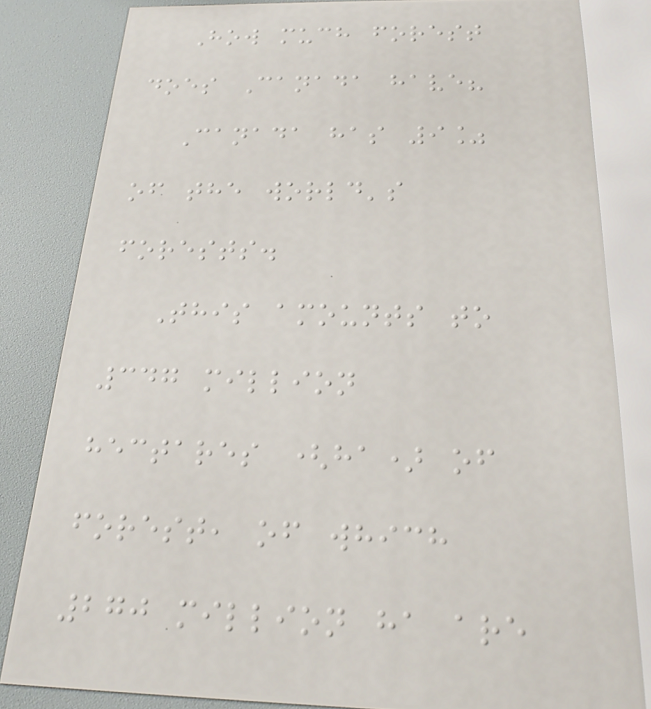How much forest
does Canada have?
Canada has 9%
of the world's
forests.
This amounts to
347 million
hectares (ha) of
forest, of which
270 million ha are
